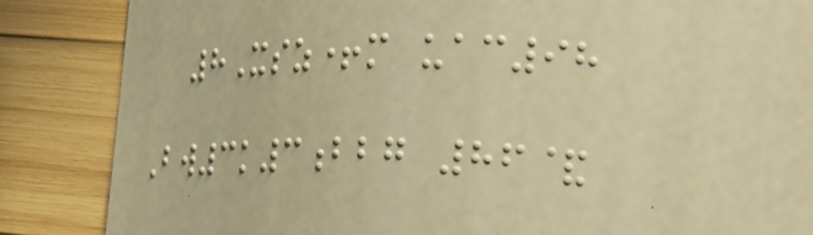8Xsz+m uac98
Bw3k3bbg 86&
